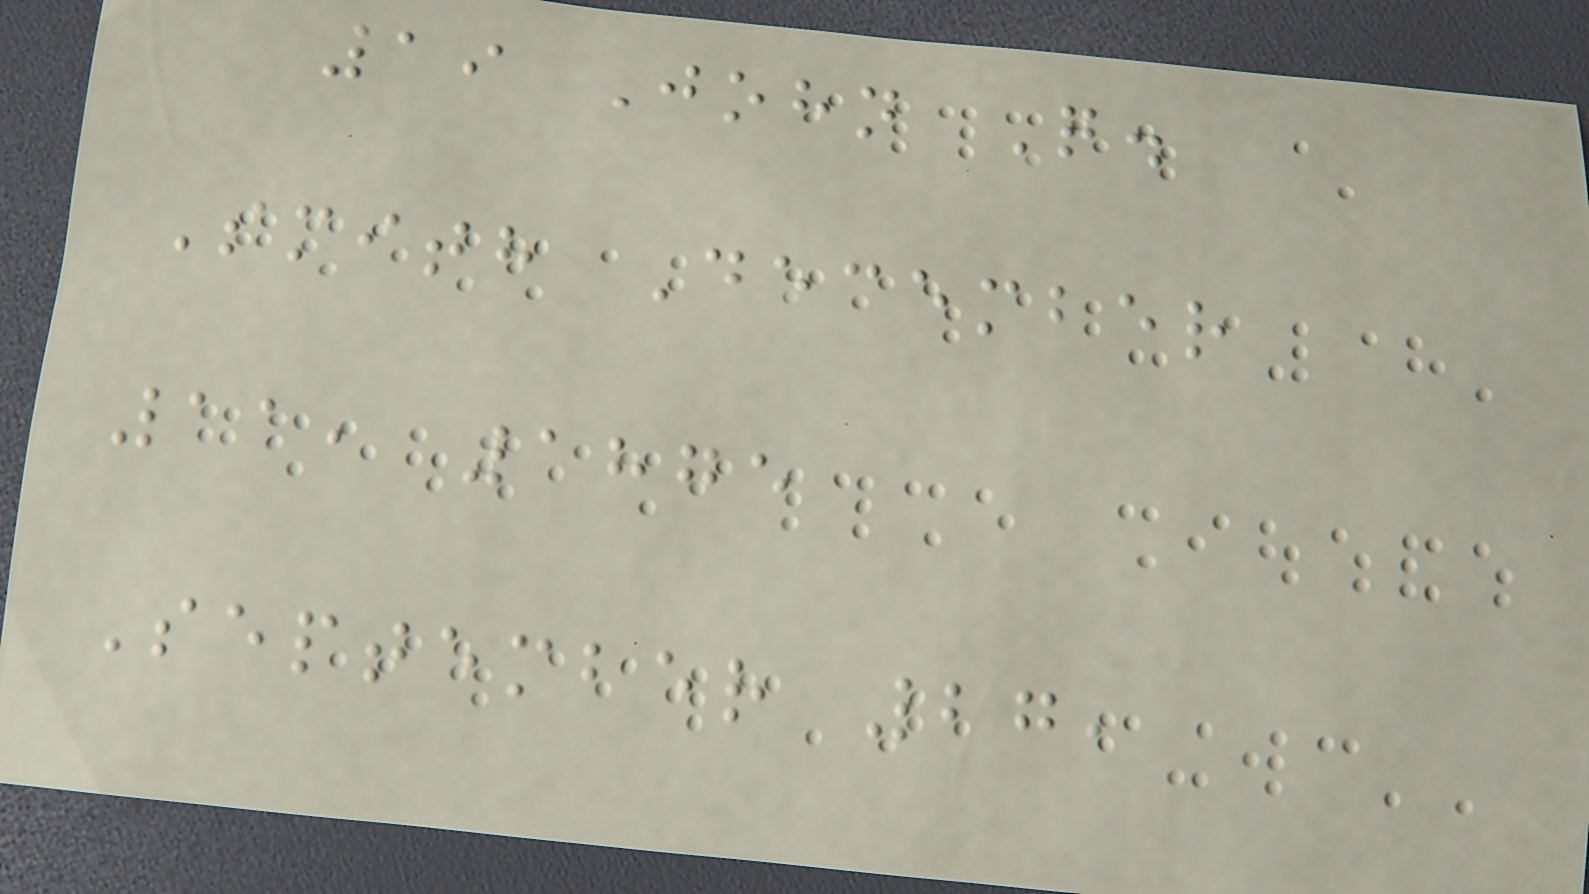19 John Q.
Smith December
11, 1875
September 27,
